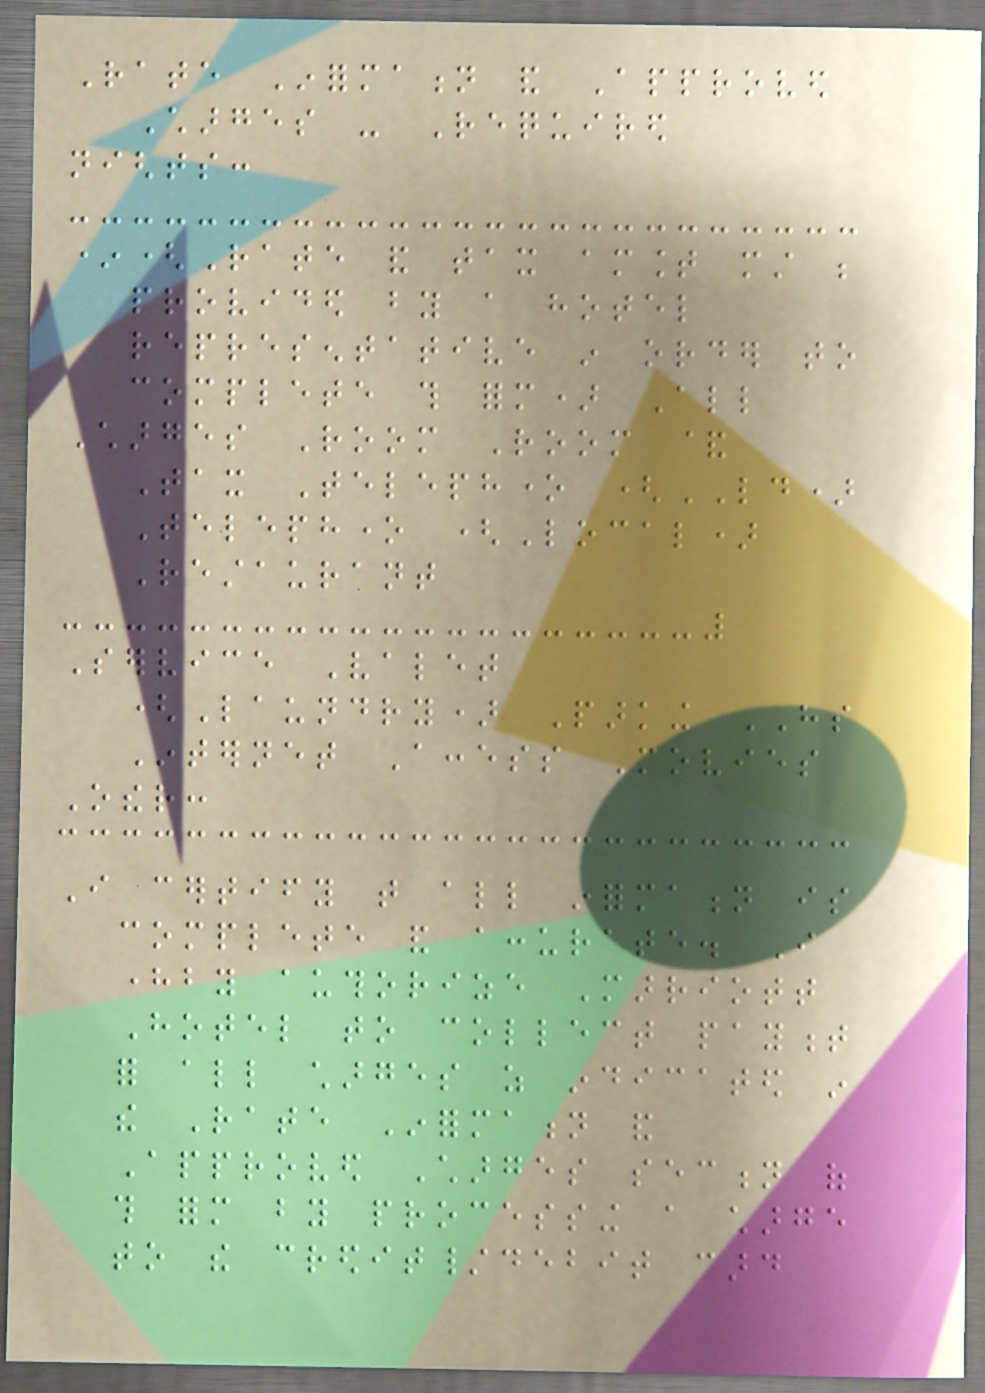Rate Information and Approved
Charges - Required
nights:
*(Rate and tax amount must be
provided by a hotel
representative in order to
complete this form) All
Charges Room Room &
Tax Telephone (LD)
Telephone (Local)
Restaurant
Service Valet
(Laundry) Parking HS
Internet Access Movies
Other:
I certify that all information is
complete and accurate. I
hereby authorize Marriott
Hotel to collect payment
for all charges as indicated in
the Rate Information and
Approved Charges section of
this form by processing a charge
to the credit/debit card
